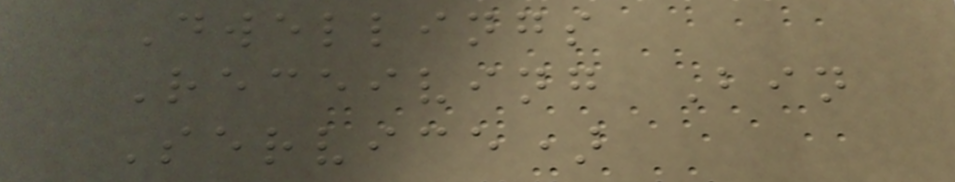Dwellings
Receiving Bin
Service)
